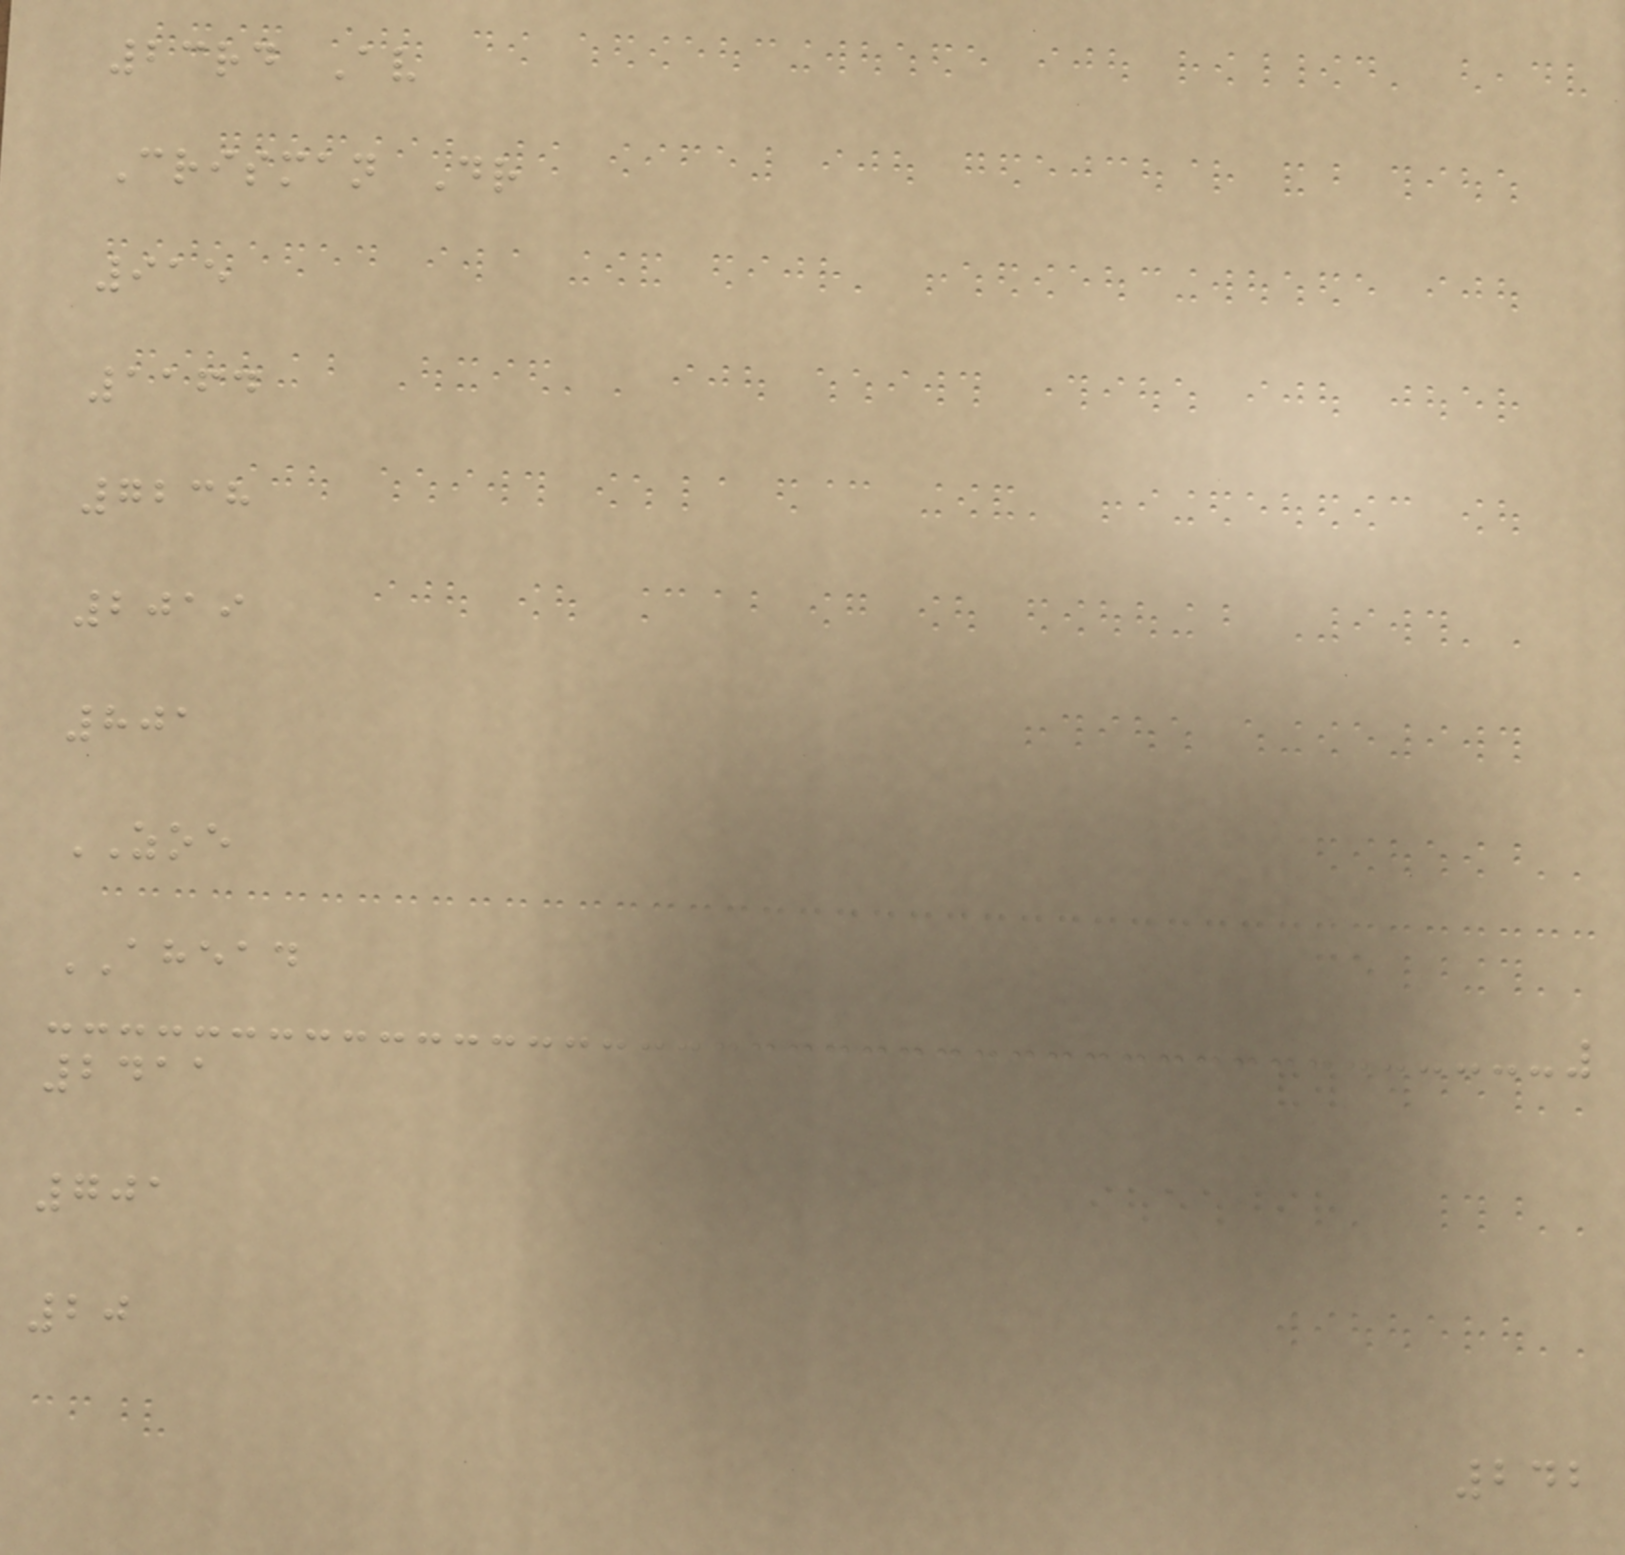23rd Av
Crisman Dr
915
1164
7238
2019
801
ZOE
AHEAD
2411
701
20
242
